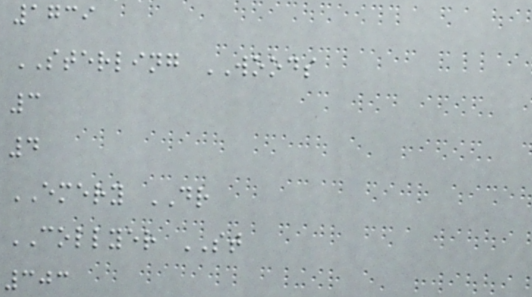1739
STERLING WOODS
3
4
EMERY DR
COLLYER ST
303
